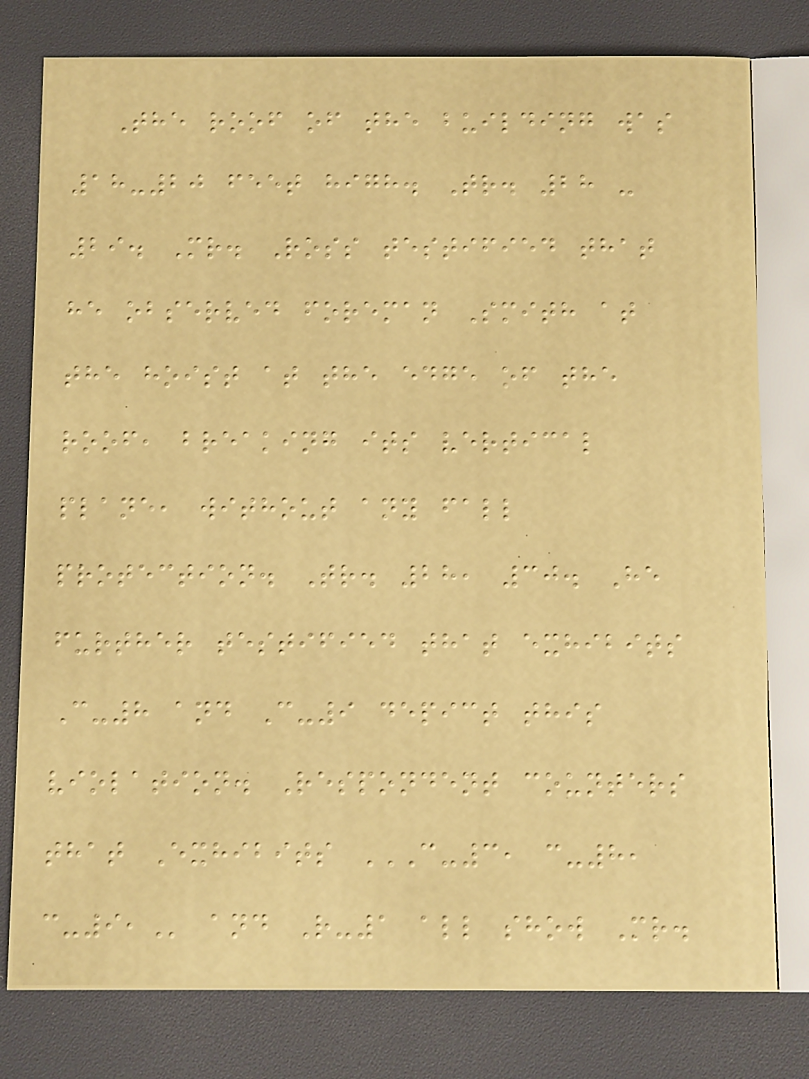The roof of the building was
18-20 feet high. Tr. 28 -
29. Mr. Ross testified that
he observed foreman Smith at
the hoist at the edge of the
roof, breaking its vertical
plane, without any fall
protection. Tr. 28, 30. He
further testified that exhibits
C-8 and C-9 depict this
violation. Respondent counters
that Exhibits C-3, C-8,
C-9, and R-1 all show Mr.
